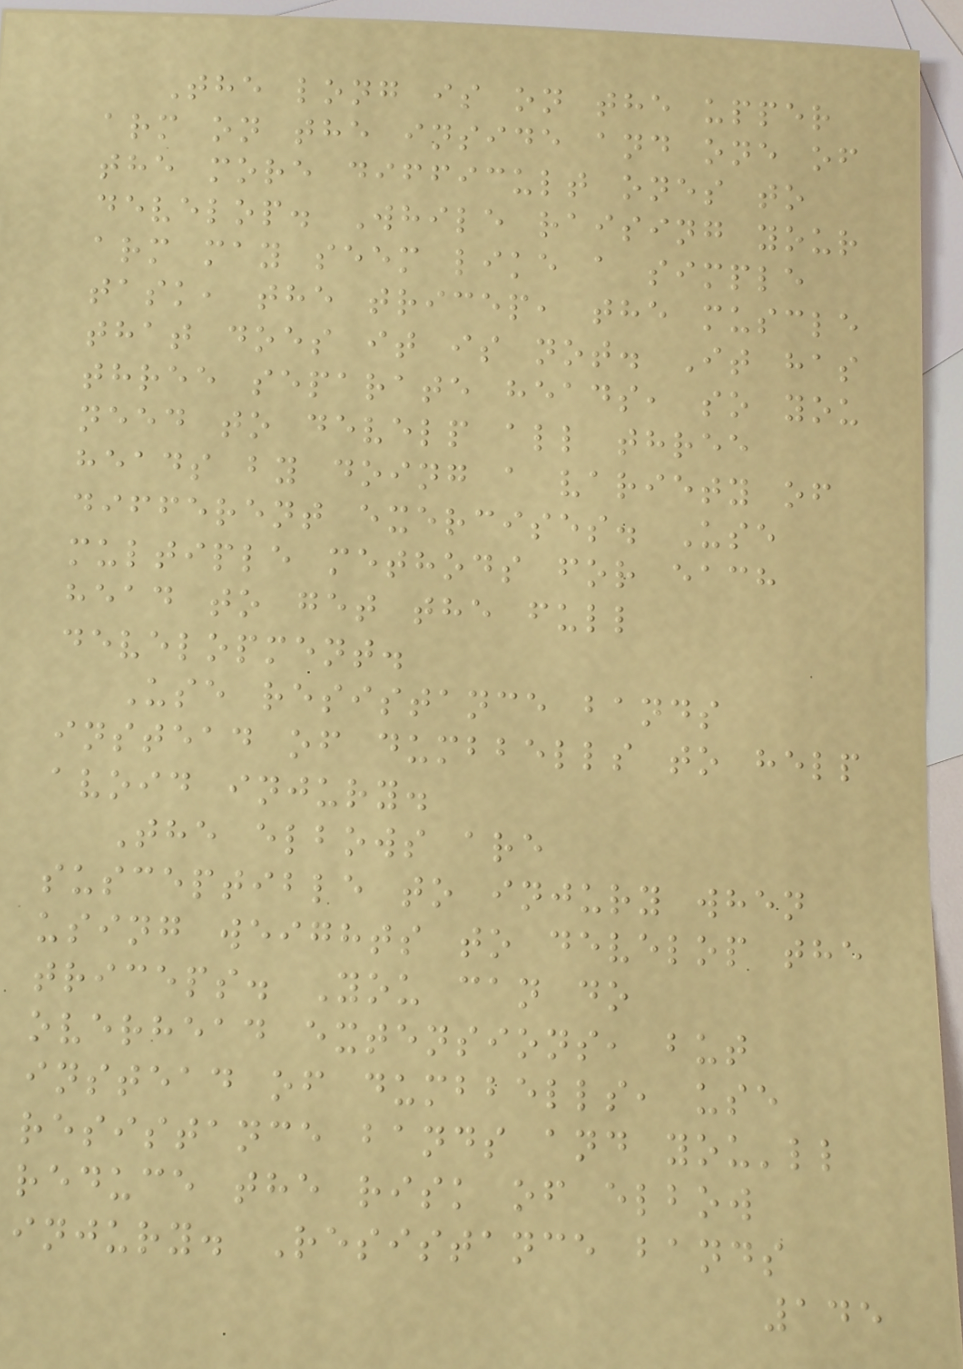The long is on the upper
arm on the inside and one of
the more difficult ones to
develop. While raising your
arm may seem like a simple
task, the tricep, the muscle
that does it is not. It has
three separate heads, so you
need to develp all three
heads by doing a variety of
different exercises. Use
multiple methods for each
head to get the full
development.
Use resistance bands
instead of dumbbells to help
avoid injury.
The elbows are
susceptible to injury when
using weights to develop the
triceps. You can do
overhead extensions, but
instead of dumbbells, use
resistance bands and you'll
reduce the risk of elbow
injury. Resistance bands
145
